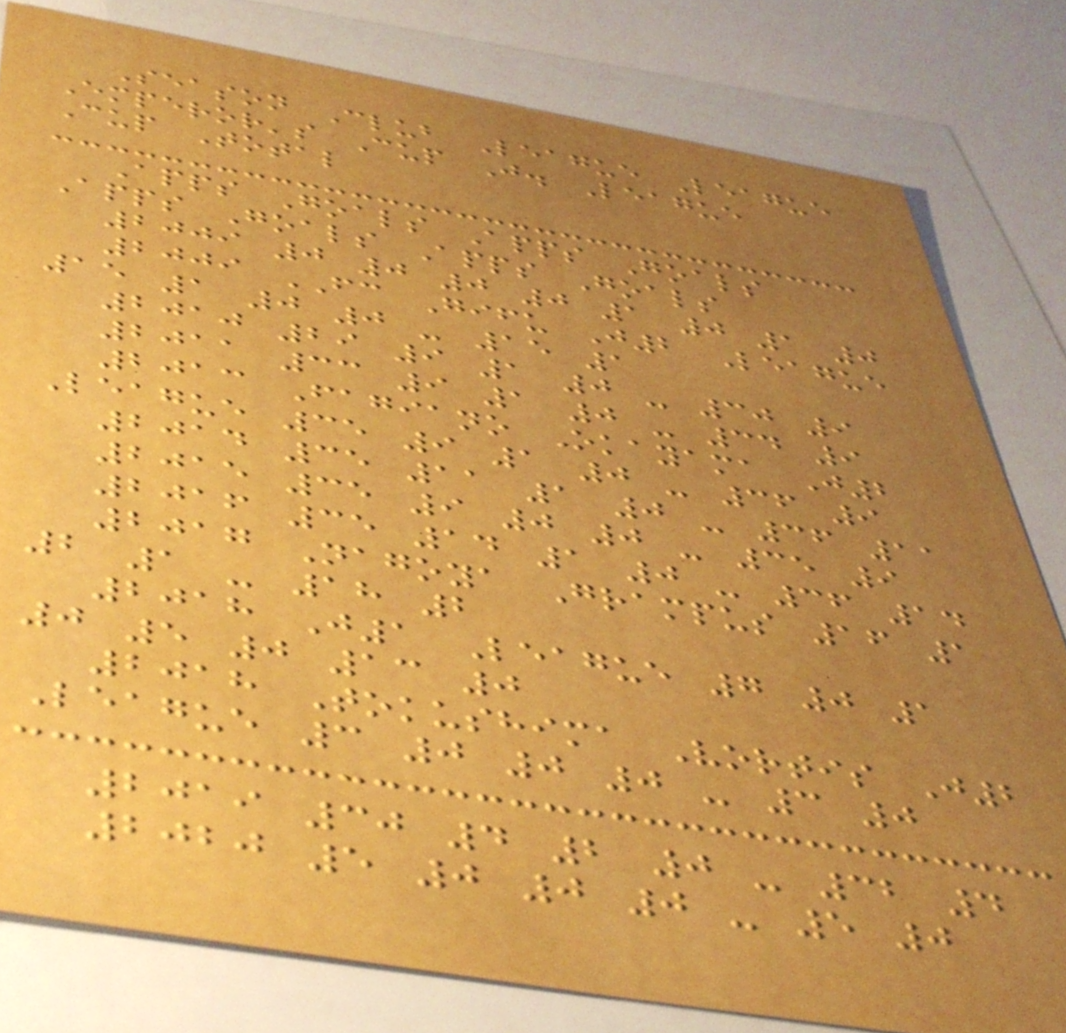Season Club League League
Emperor's Cup J. League
Cup Total
Apps Goals Apps Goals
Apps Goals Apps Goals
2009 0 0 0 0 1 0 1 0
2009 FC Gifu J2 League
15 1 0 0 - 15 1
2010 29 9 1 0 - 30 9
2011 33 9 1 0 - 34 9
2013 Fagiano Okayama J2
League 35 9 1 0 - 36 9
2014 35 11 1 0 - 36 11
2015 35 9 0 0 - 35 9
2016 35 14 1 0 - 36 14
2017 Nagoya Grampus 16 1
2 1 - 18 2
2018 J1 League 7 0 1
0 5 0 13 0
2018 Tokushima Vortis J2
League 3 0 0 0 - 3 0
2019 30 4 2 0 - 32 4
2020 5 0 0 0 - 5 0
